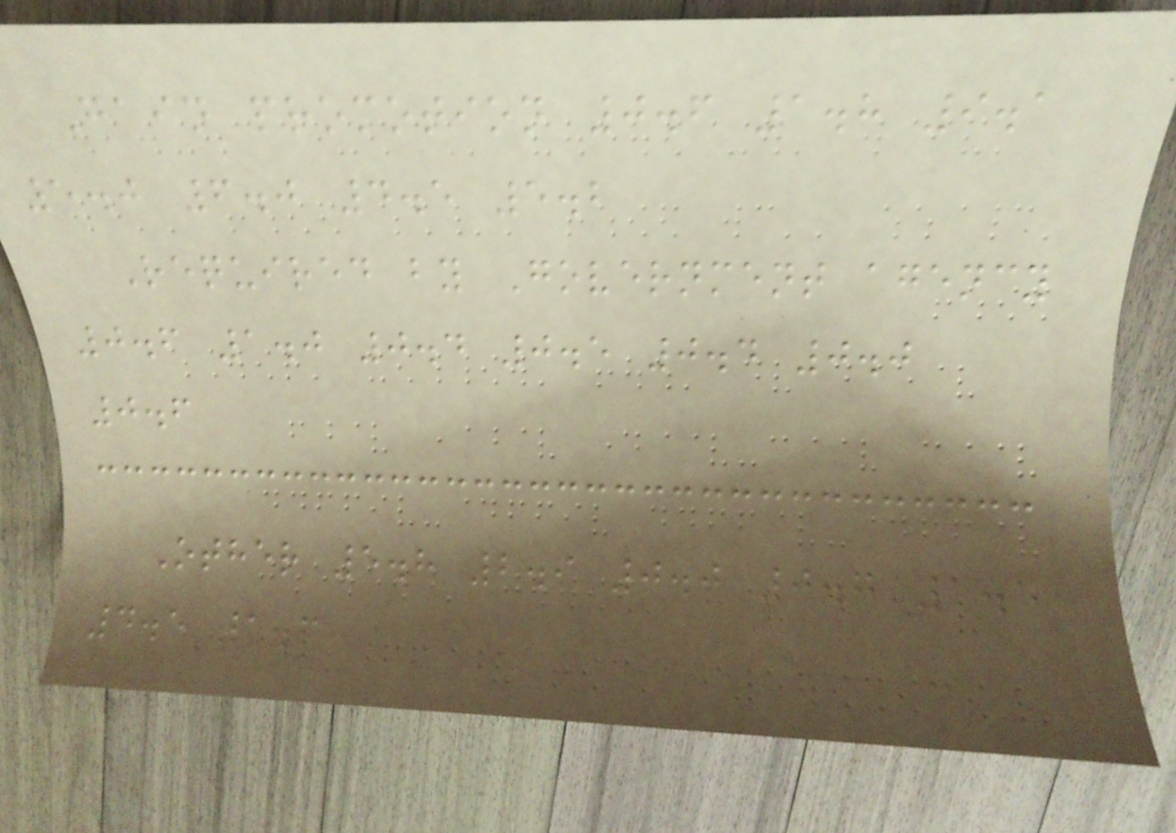Gain promotion 0.6 1.8 9.1
5.0 6.0 4.5 5.2
Required by Government agency
0.6 1.0 0.4 0.5 0.4 0.0
0.6
Other 5.8 2.9 0.0 0.7 1.5
4.5 1.6
